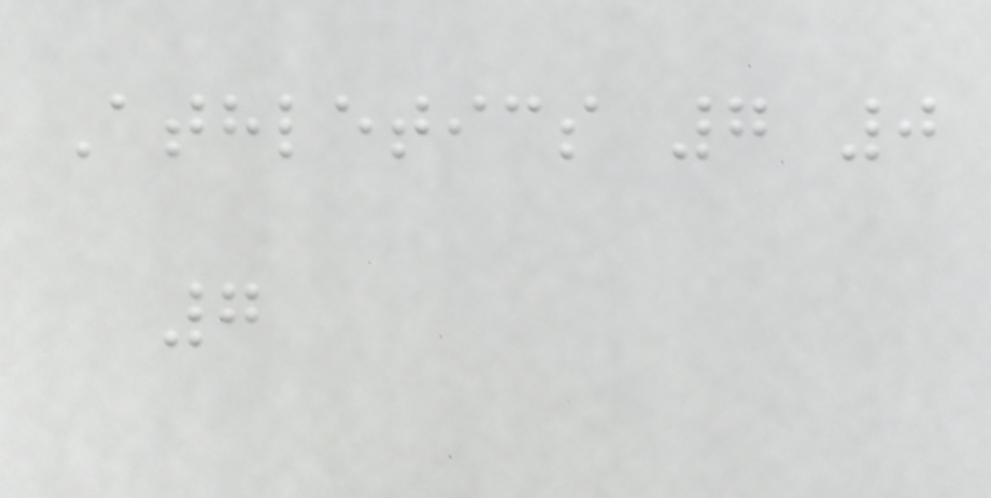Athletics 7 0
7
